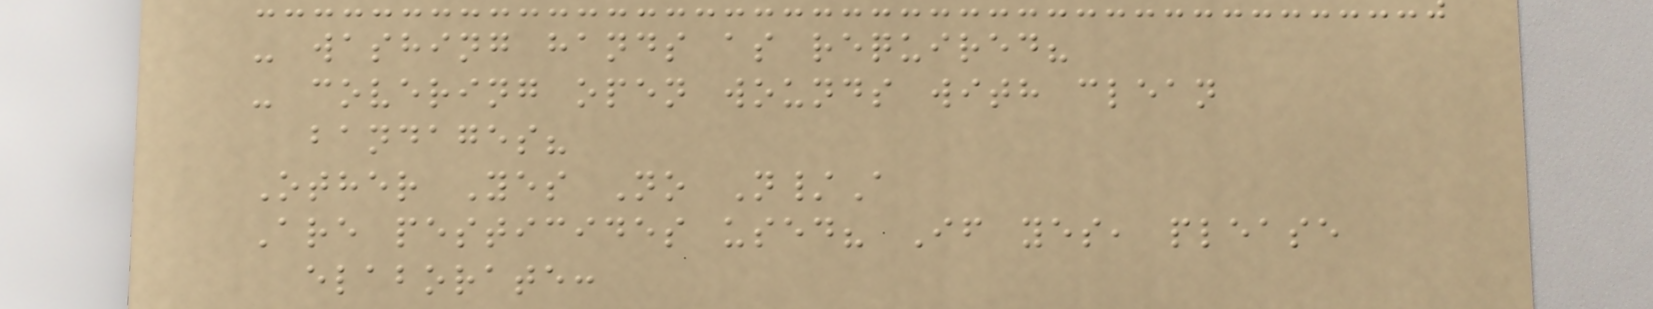- washing hands as required?
- covering open wounds with clean
bandages?
Other Yes No N/A
Are pesticides used? If yes, please
elaborate:
